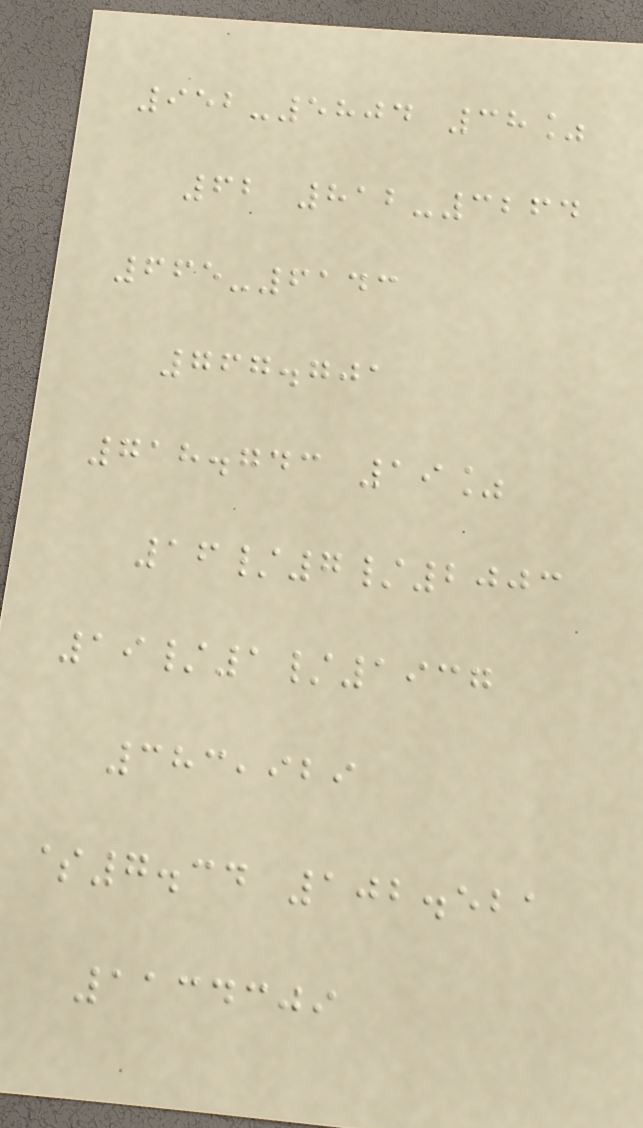952-5804 38%
62 812-3264
665-6143
767.701
718.743 19%
16/7/2003
19/1/1937
383,929
$7.34 102.521
1134309
